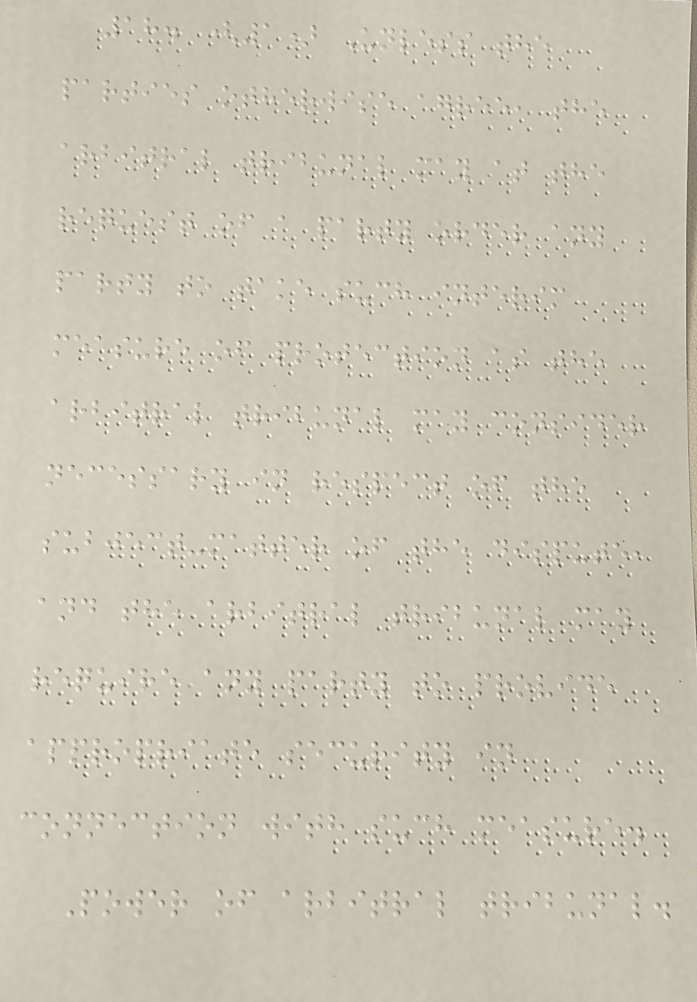18. (1) Unless the
parties otherwise agree, the
arbitral tribunal may at the
request of a party order any
party to take such interim
measure of protection as the
arbitral tribunal may consider
necessary in respect of the
subject-matter of the dispute,
and the arbitral tribunal may
require any party to provide
appropriate security in
connection with such measure.
Power of arbitral tribunal.
